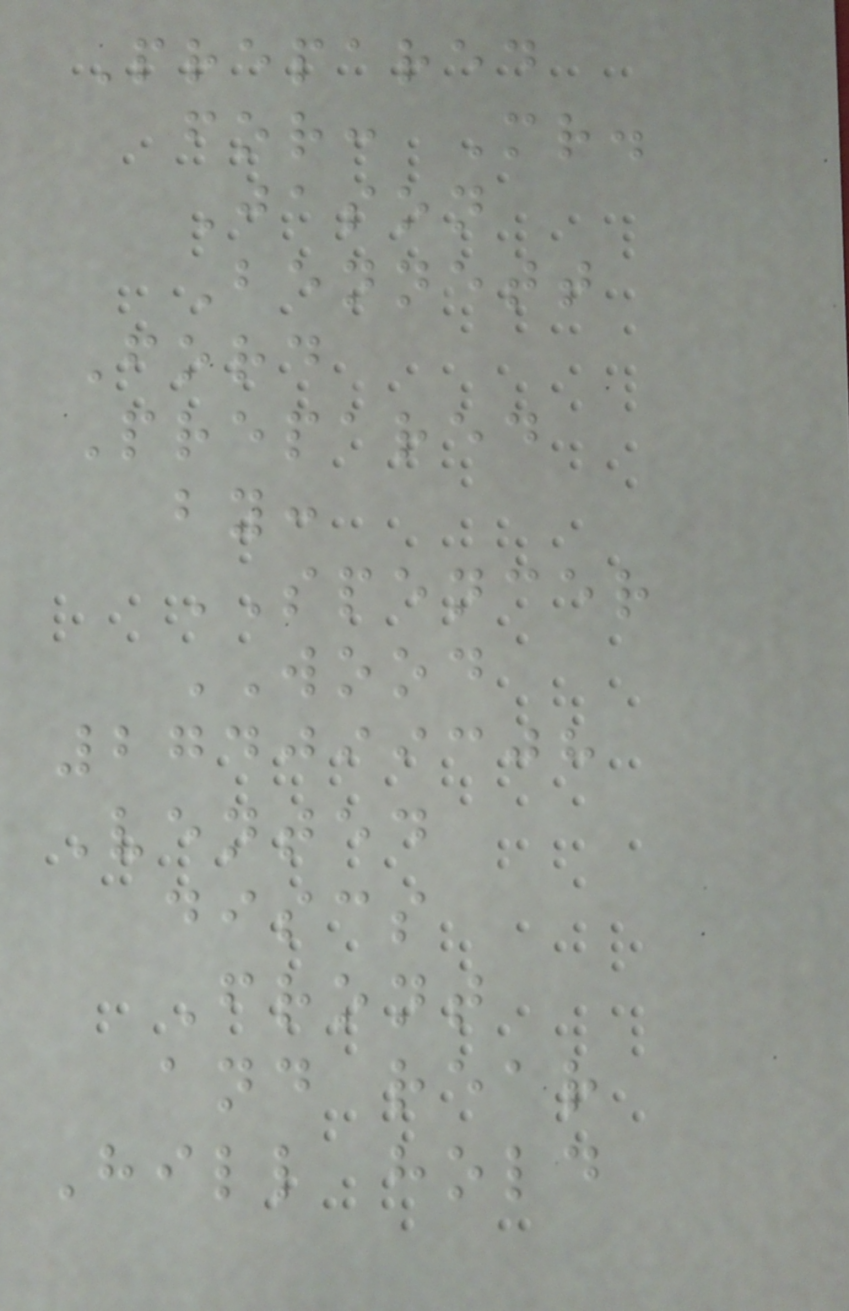Prepared
for: Mr.
Jason
Bennett
Ford
Prepared
by:
SPENCER
WOOD
274099308
Vented
discs
Front
and rear
Hill hold
